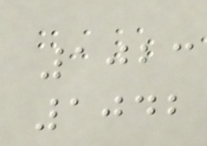1023
1042
